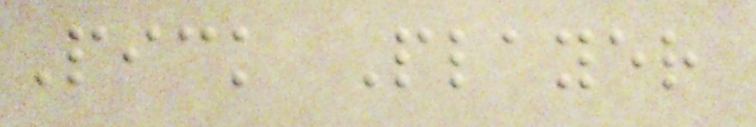Pick Player
